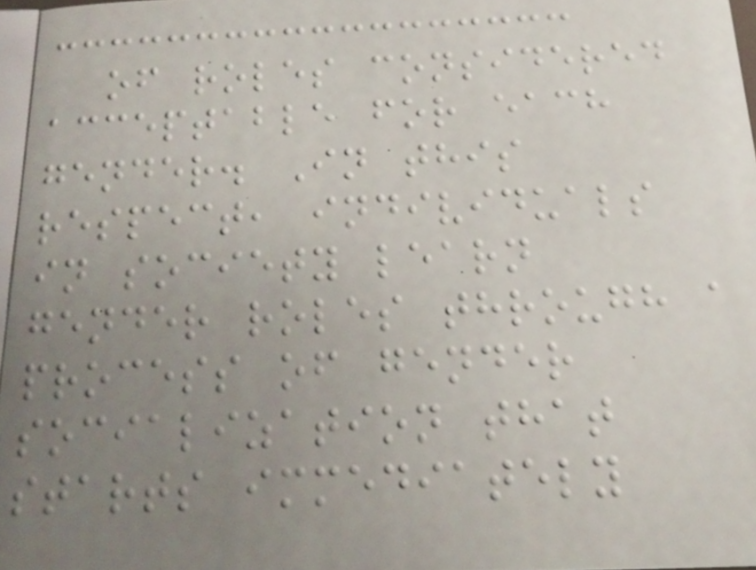of roles considered
acceptable for each
gender. In this
respect, individuals
in society learn
gender roles through a
process of gender
socialization that
starts immediately
